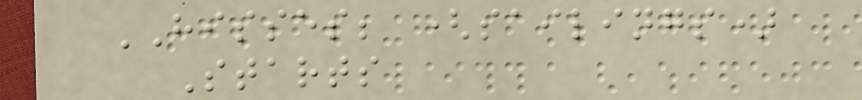HISSES; (sailings)
Starts
